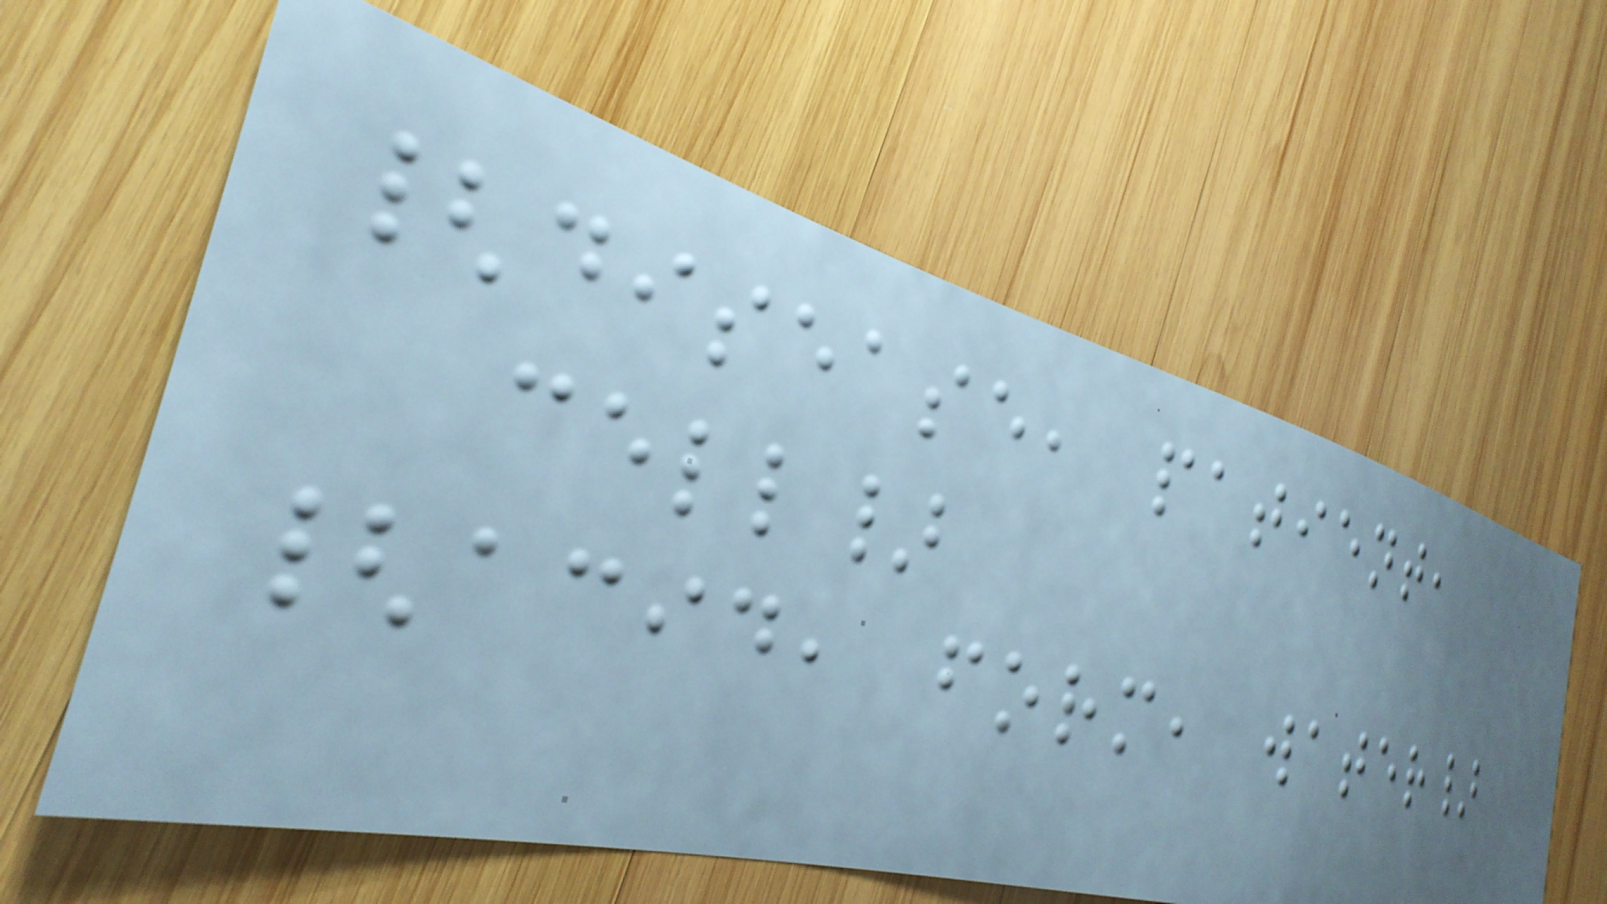{disease, patient,
cell}
{acid, form, water}
